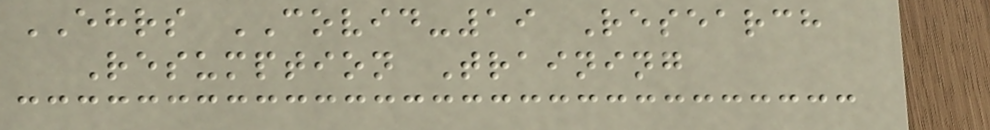EHRS COVID-19 Research
Resumption Training
